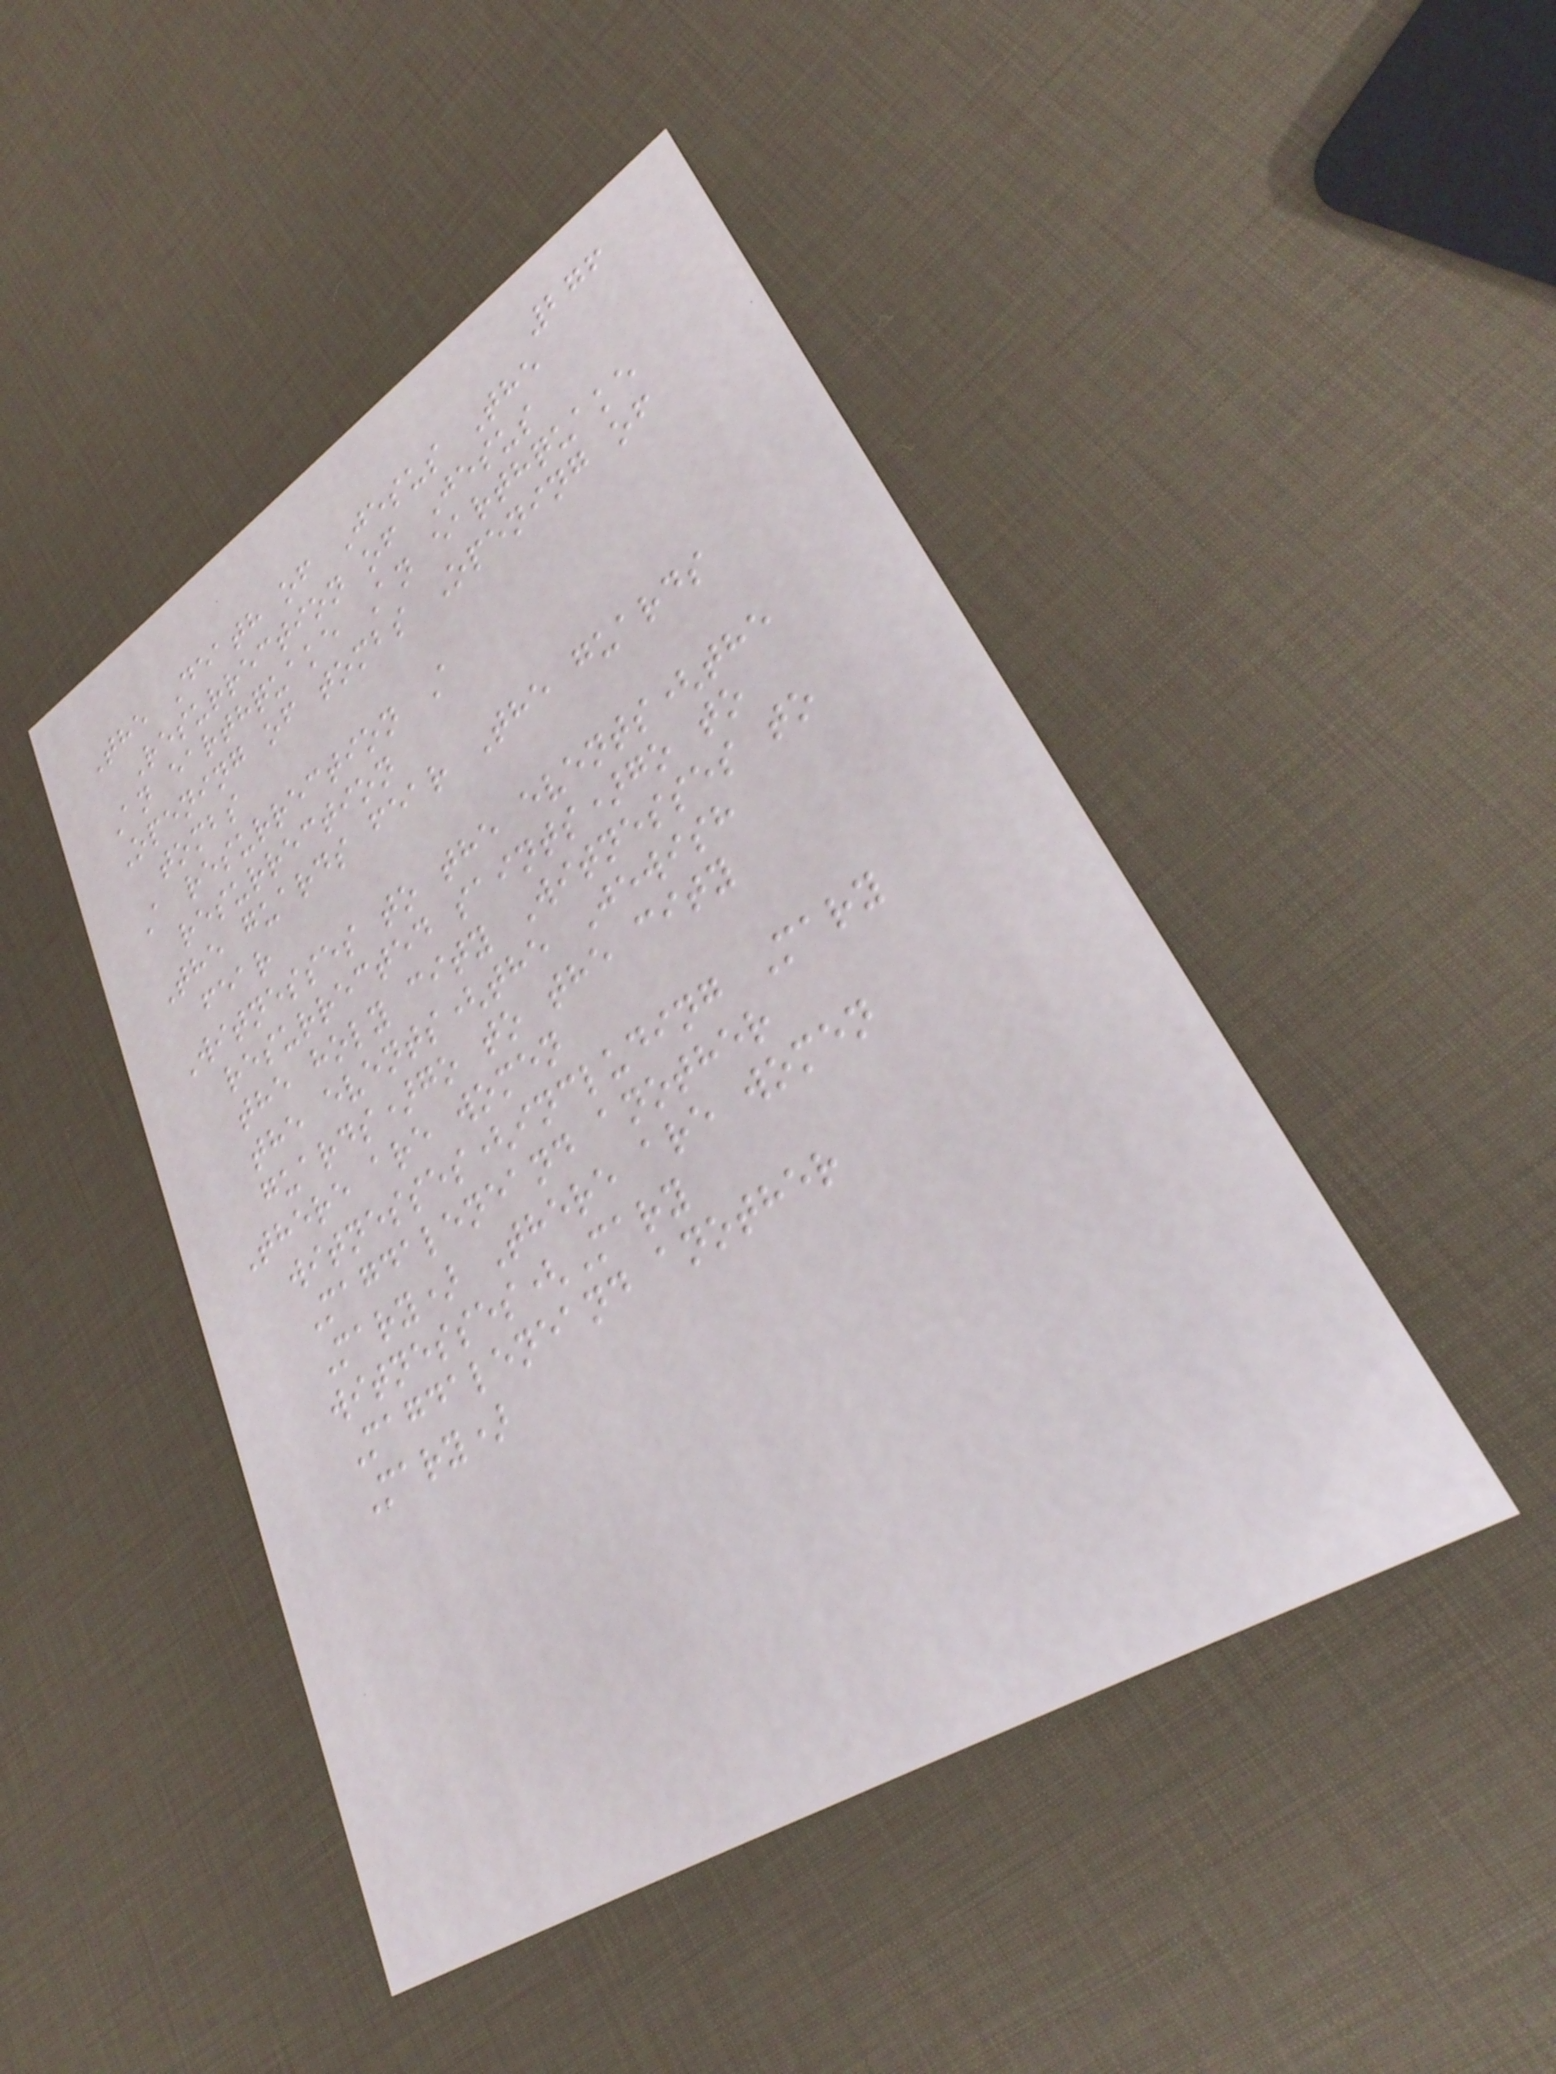276
The Death of Jesus The
Resurrection of Jesus
An earthquake An earthquake
Opening of tombs Opening of
tombs
A resurrection A
resurrection
The guards fear The guards
fear
Witnesses to the events(the
resurrected saints)go to
the holy city Witnesses to
the events(the Jewish
guards)go to the city
There are women
witnesses(including Mary
Magdaleneand another
Mary) There are women
witnesses(Mary
Magdaleneand another
Mary)
